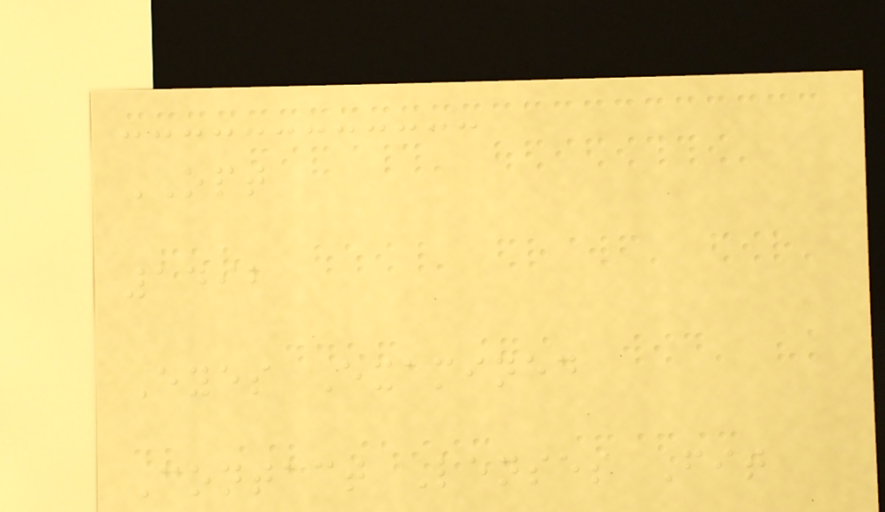OPT
1492
Eyes Examined
Contact Lenses Fit
